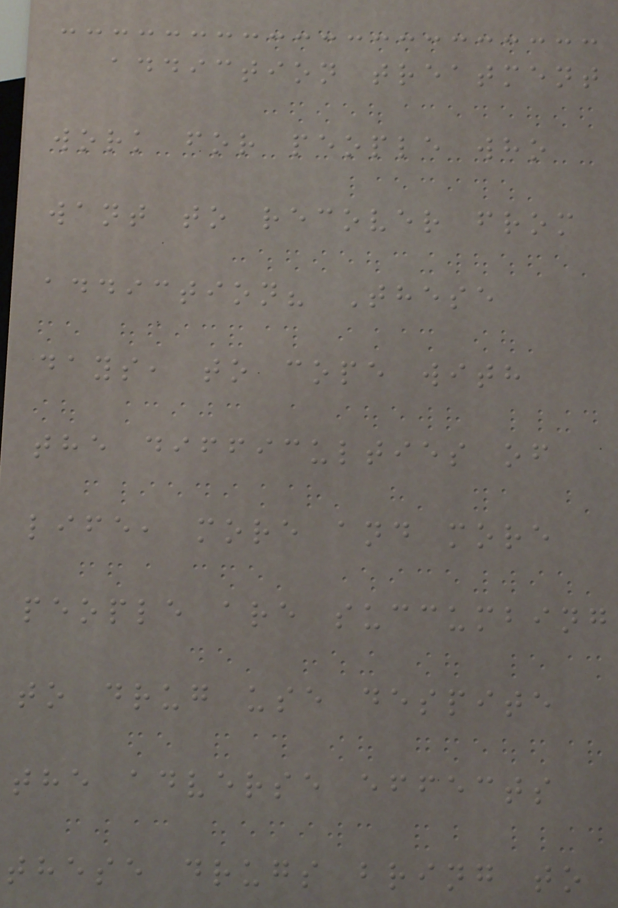addiction treatment
work for people who
want to recover from
addiction? These
days, to cope with
the difficulties of
life, more and more
people are succumbing
to drug use despite
the adverse effects
these drugs bring to
